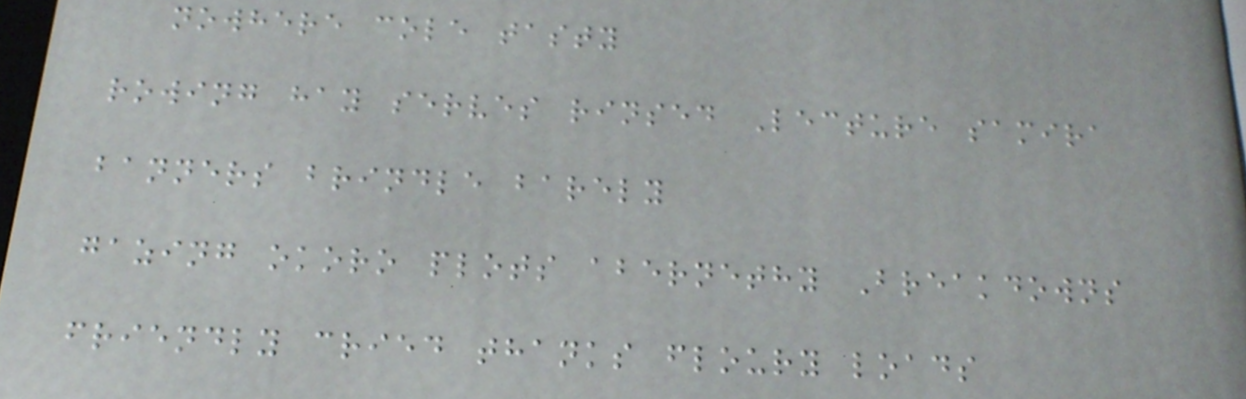nowhere cole tasty
rowing hay serves rinsed Lecture samira
banners brindle barely
gazing okoro plots abernethy Breakdowns
friendly cried thanks floury loads
